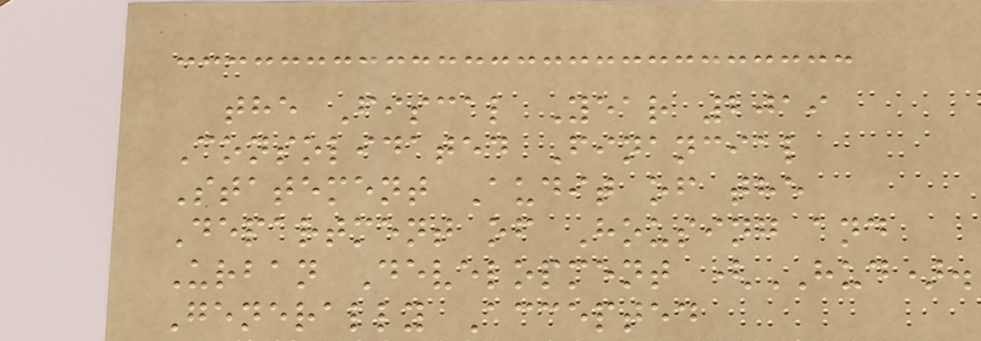the Fiscal Year 2019
Consolidated Financial
Statement Audit of the
Department of Housing and
Urban Development (HUD).
Generally Accepted
